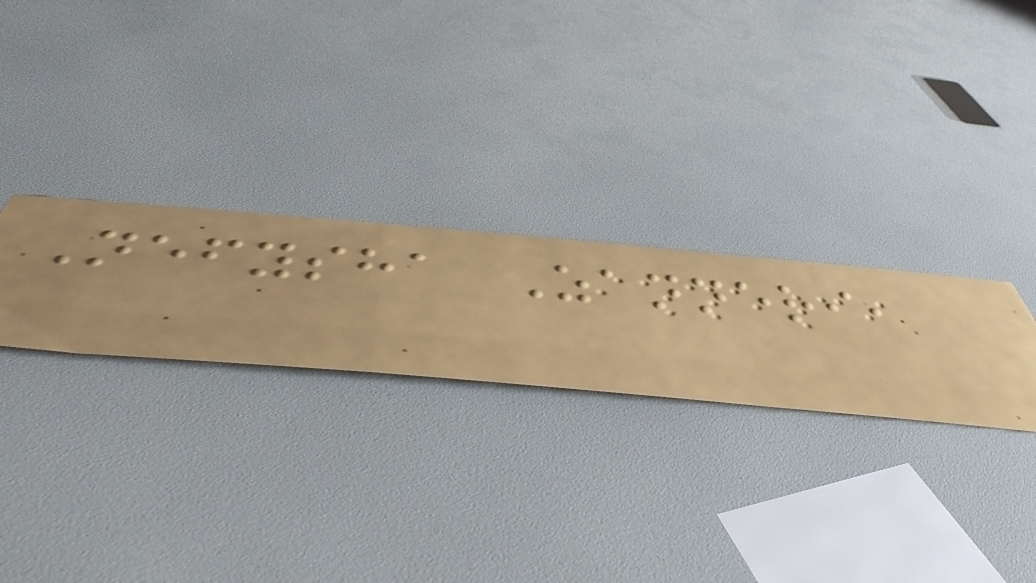Nefysha Zanneri,
